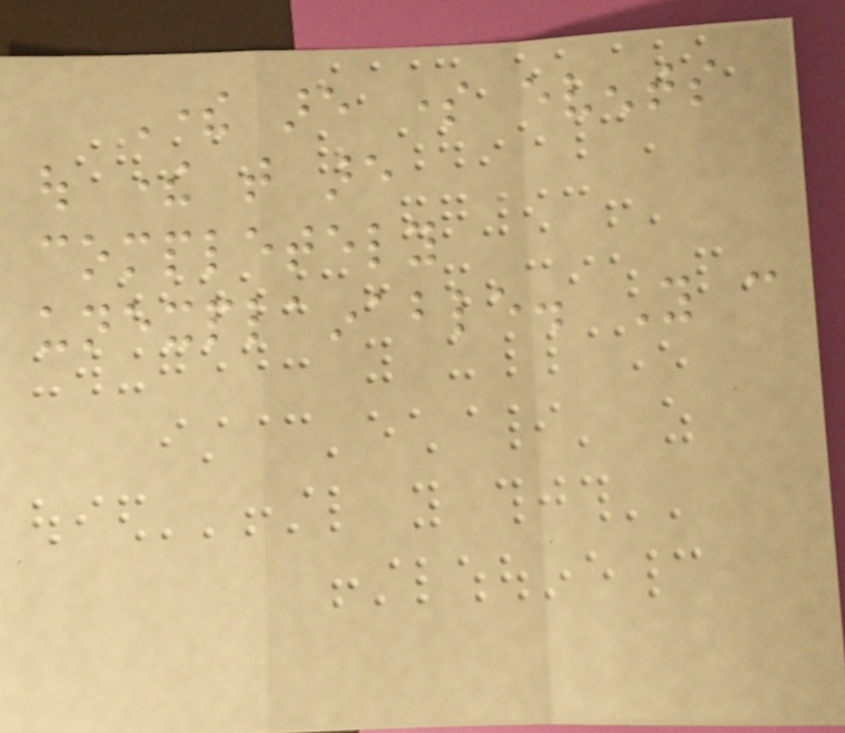There are some events
out there that are
completely
unexplainable. You can
